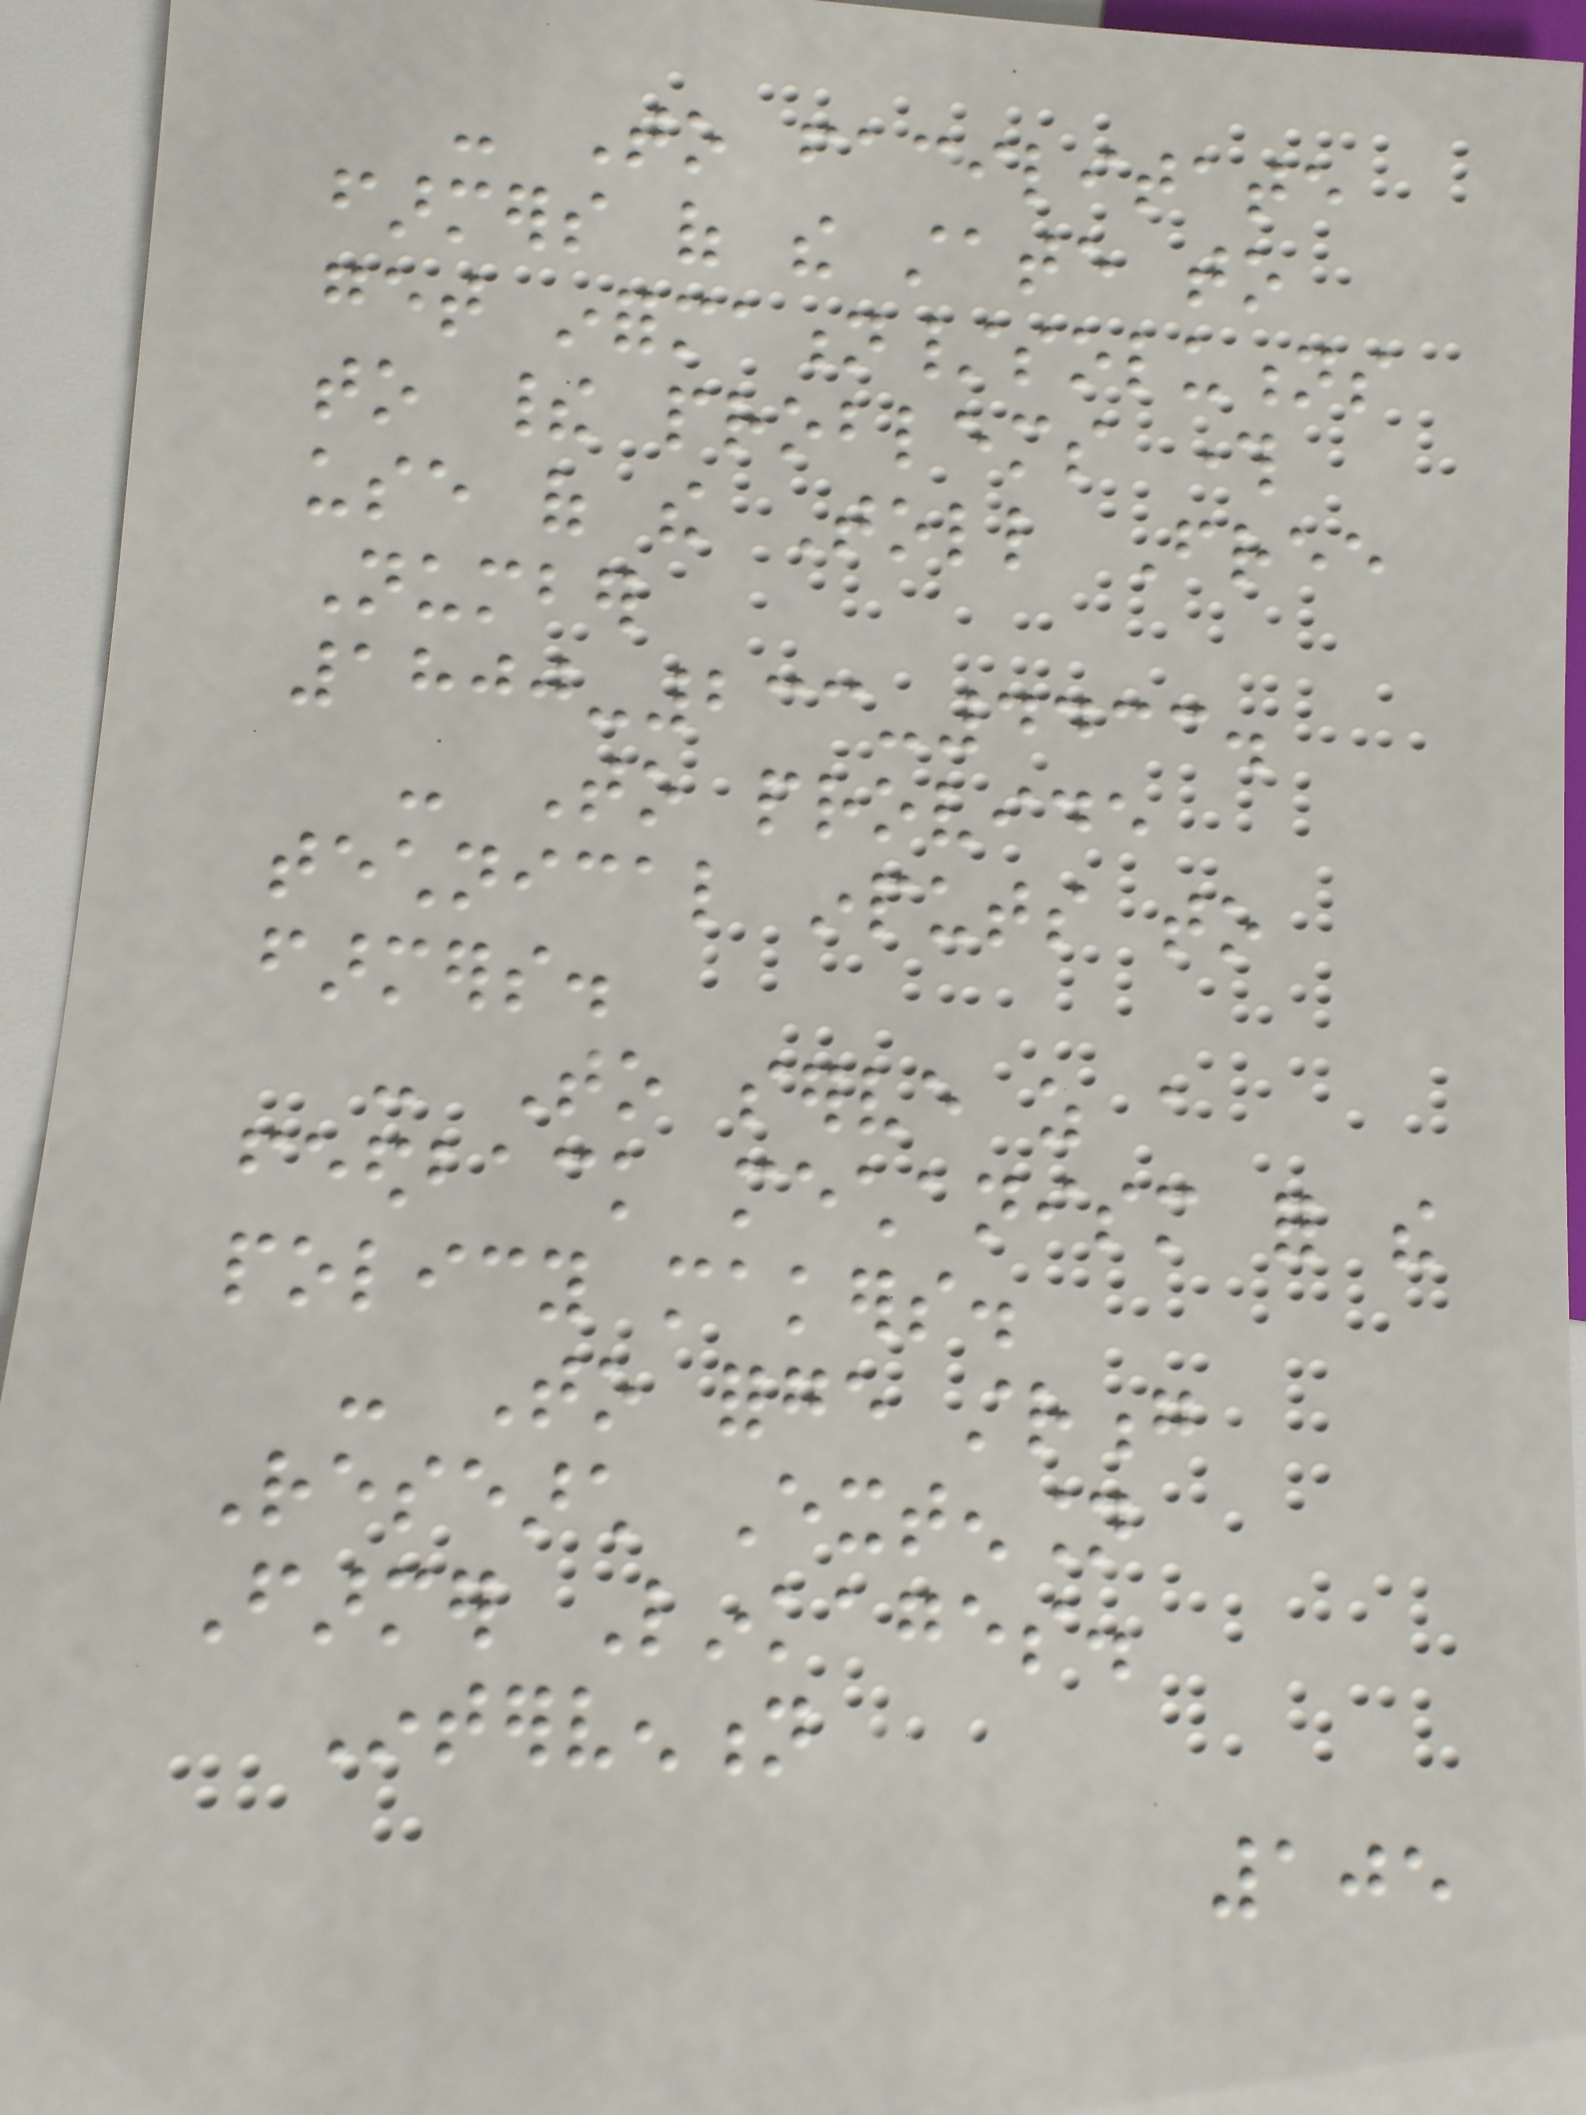- To facilitate
farmers of the state to
get information/solutions
to their problems through
use of the Toll Free
Number
1800-233-4433.
- To provide
technical inputs to
farmers.
- To serve as a
feedback mechanism for the
policy makers.
- To forge strong
Research Extension
Farmer Linkages.
Intervention
105
